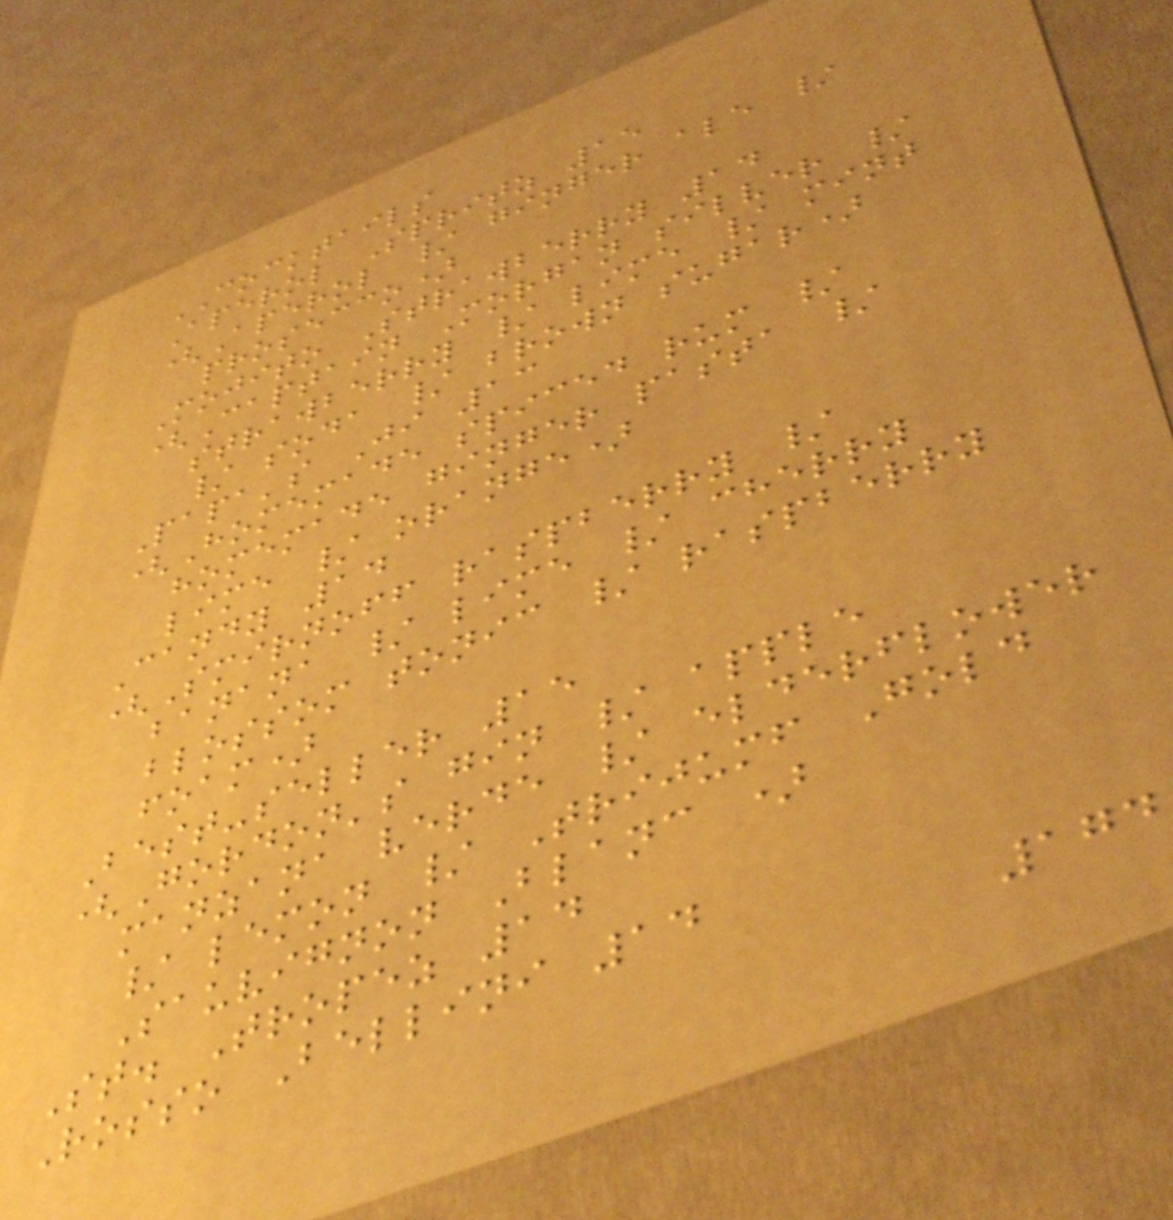COCKTAILS
Aperol Spritz 15
(Aperol / ginger ale /
prosecco)
Mojito Strawberry 14
(Captain Morgan silver /
strawberry / lime / mint
/ soda / brown sugar)
Papa's Ji 13
(Homemade spiced rum /
homemade ginger pasta /
lime / orange)
Candy 14
(Smirnoff raspberry /
banana / lime / cherry
blossom tonic / raspberry
foam)
Best-seller 15
(Gordon's gin / apple
manzana verde / elderflower
/ lemon / Trijumf Gold
Sauvignon Blanc )
St. Tropez 14
Rosso Bellini 14
174
